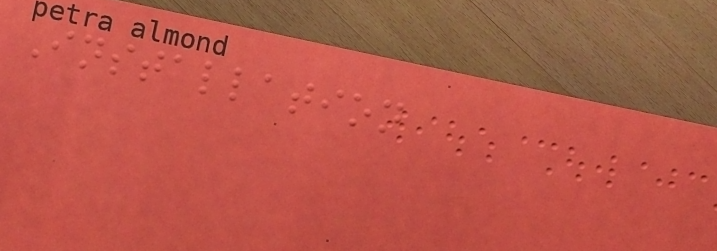Installation
